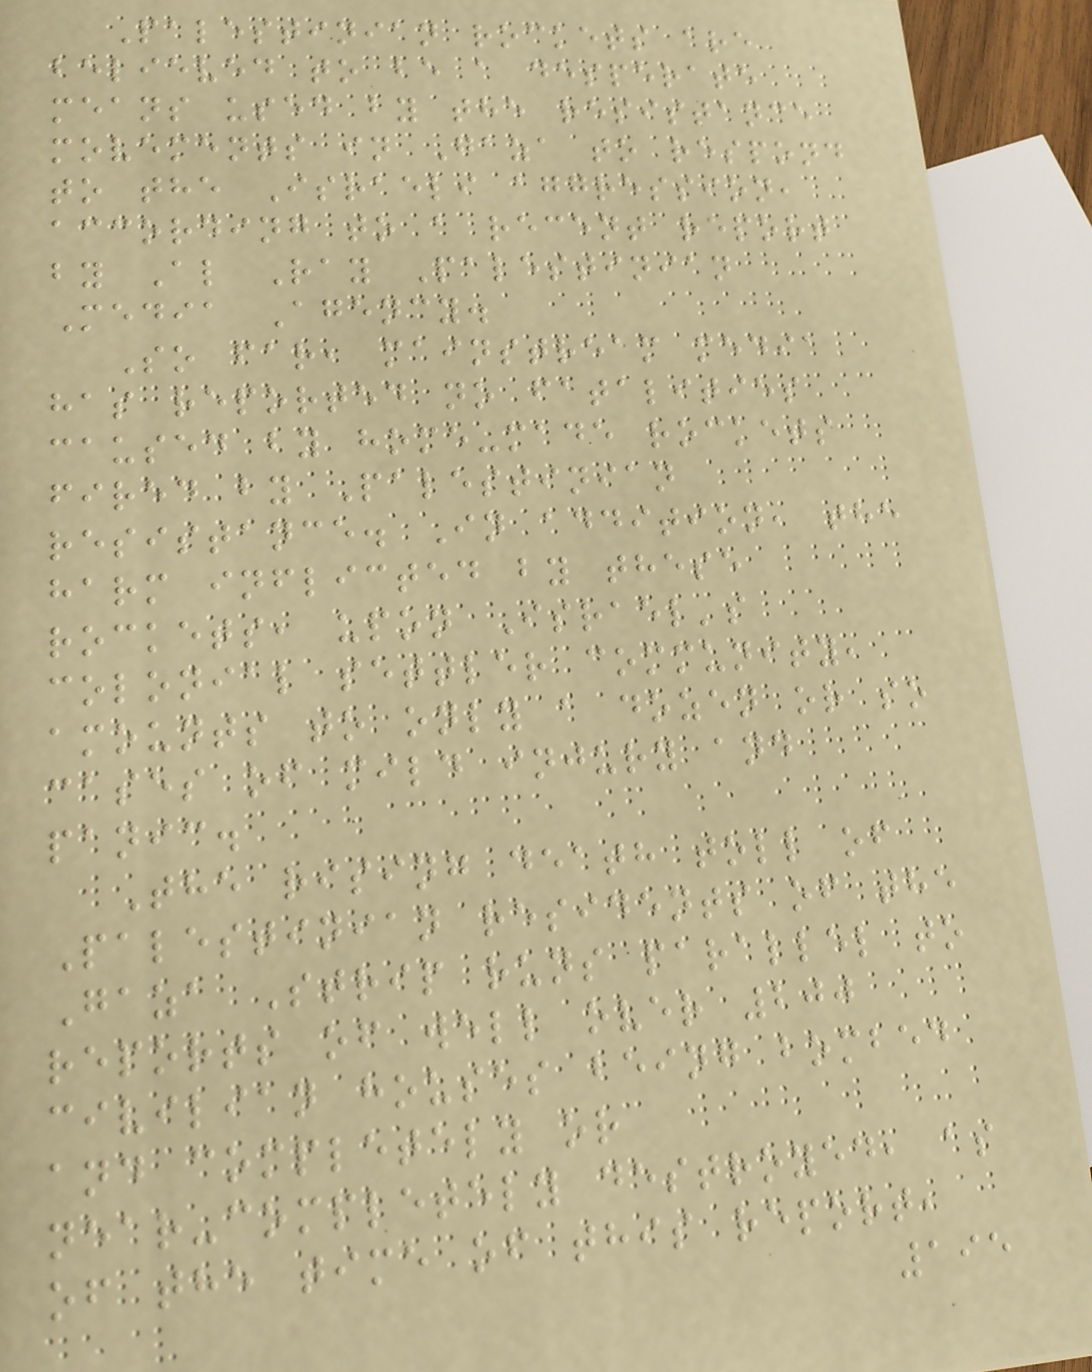Palestinian rockets are
believed to be a desperate
means used by the resistance
movements in Gaza to respond
to the Israeli aggression,
according to a recent report
by Al Ray Palestinian
Media Agency.
So far, mainstream media
has reported no fatalities
caused by home-made rockets
fired by Palestinian
resistance. In addition, the
harm inflicted by these
rockets, upon Israel's
colonial settler community,
amounts to only a dozen or so
cases of mild injury and
panic.
The rising death toll of
Palestinian residents of the
Gaza Strip runs parallel to
reports of well over 200
civilian houses being bombed
and completely or
near-completely destroyed, as
of the time of this report,
195
